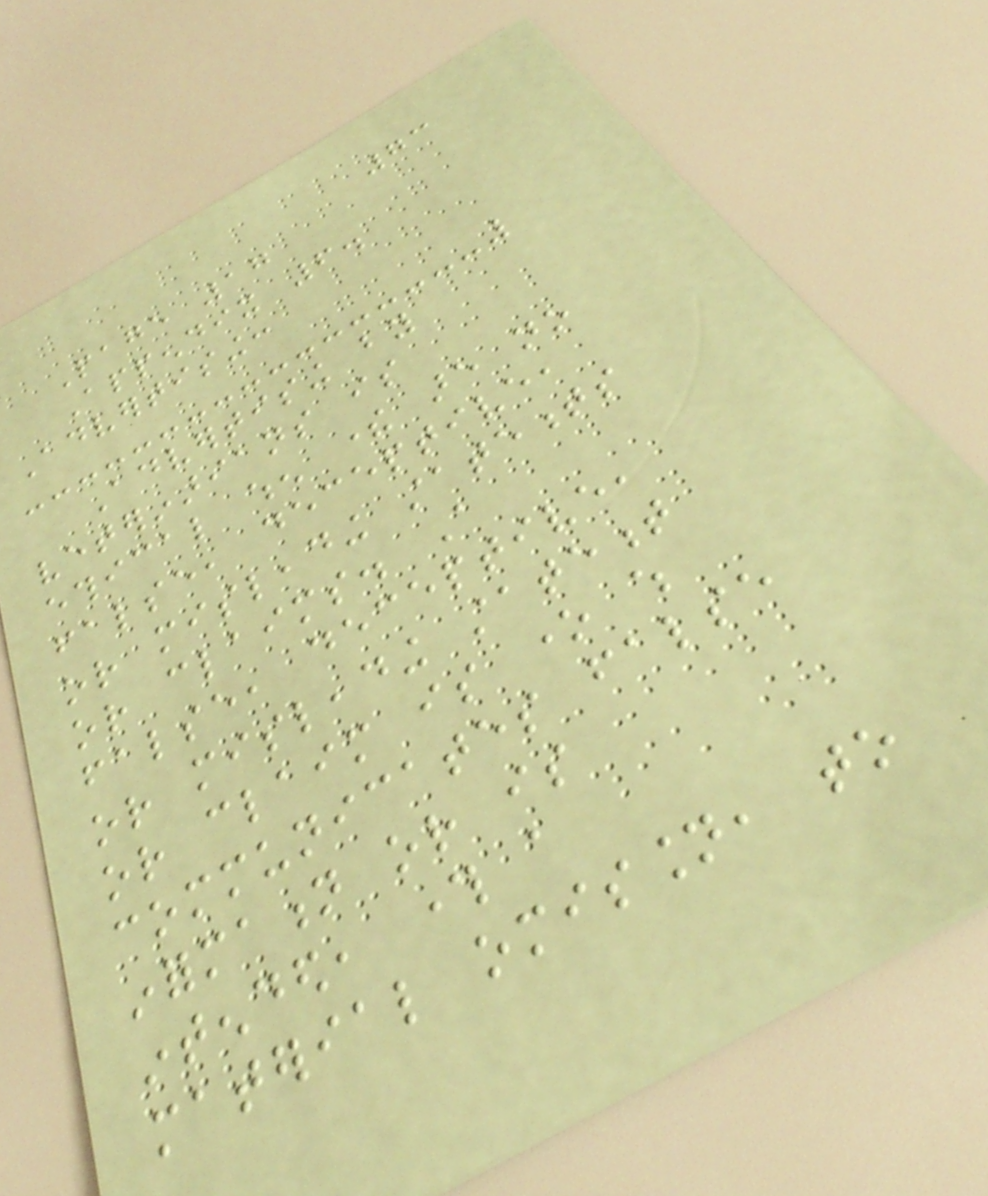73
Page 17
Appendix 6.
Advertising:
Advertising by
veterinarians is
ethical when there are no
false, deceptive,
or misleading statements
or claims. A
false, deceptive,
or misleading statement
or claim is one which
communicates false
information or is
intended, through a
material omission, to
